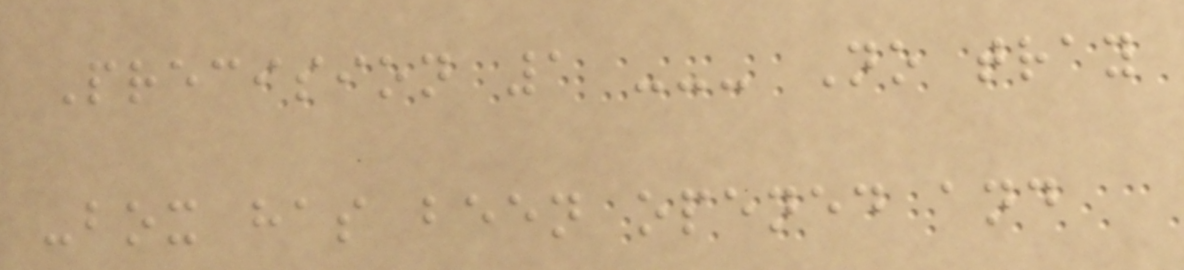Precision 1 --- No tray
-box has been opened and
